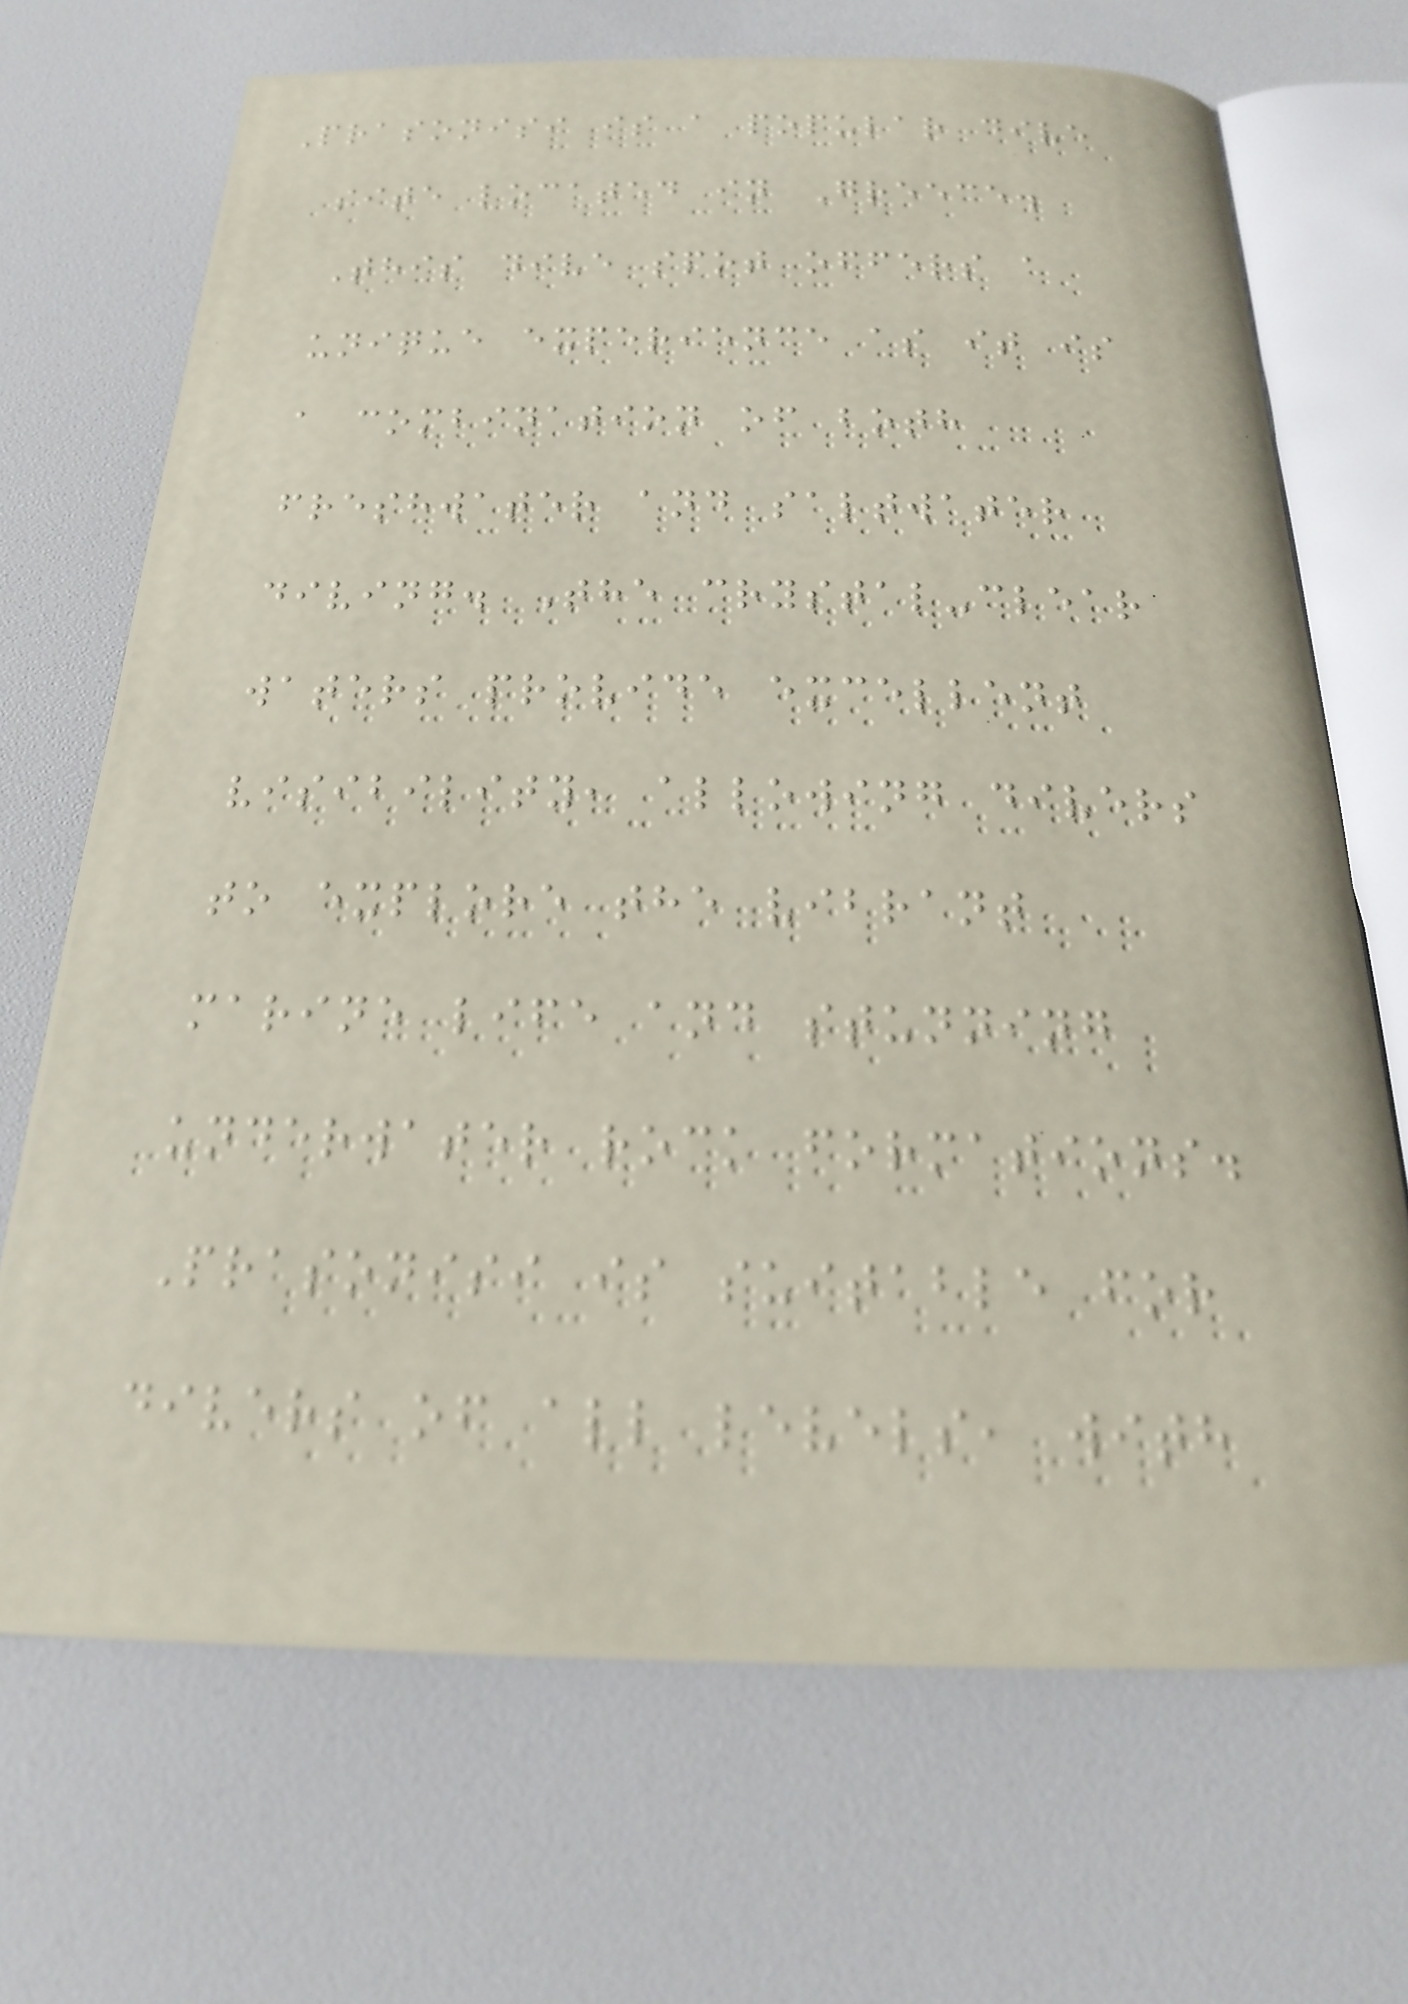Prasonisi is a popular dive
site located in Greece.
This dive spot offers a
unique experience as it is
a combination of both
freshwater and saltwater
diving. The crystal-clear
waters provide excellent
visibility, allowing divers
to explore the vibrant
marine life and stunning
underwater rock formations.
Prasonisi is suitable for
divers of all levels, with
